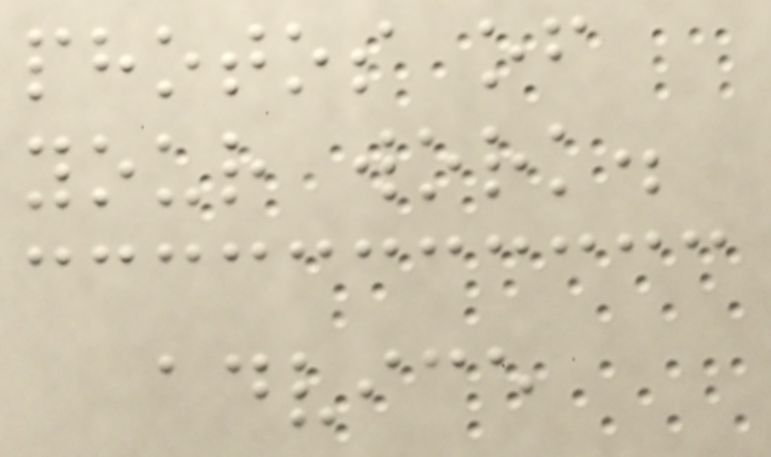photos of
your work.
advice
